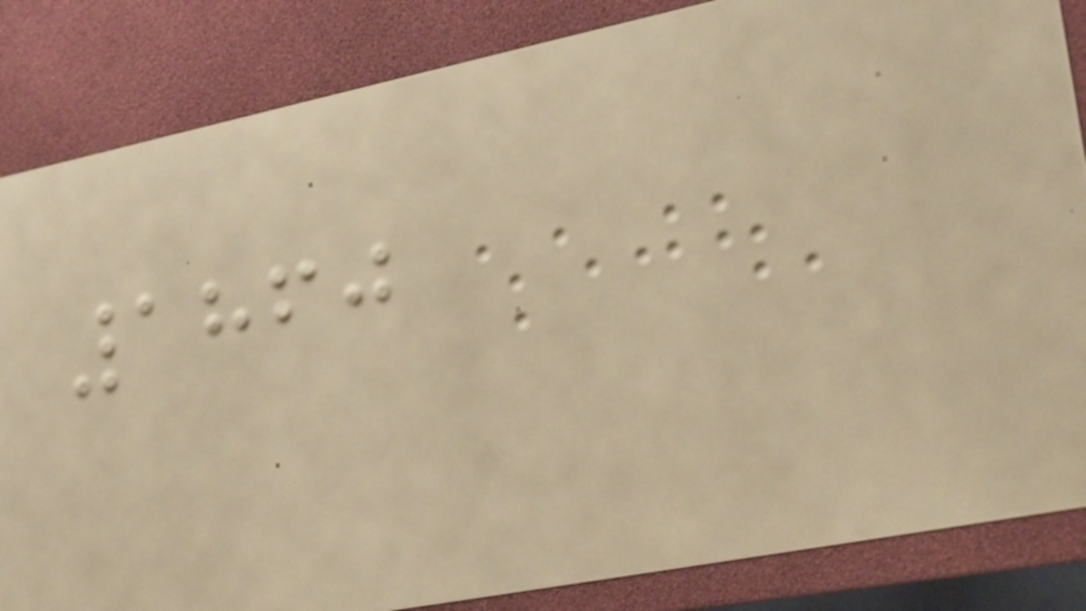1860
